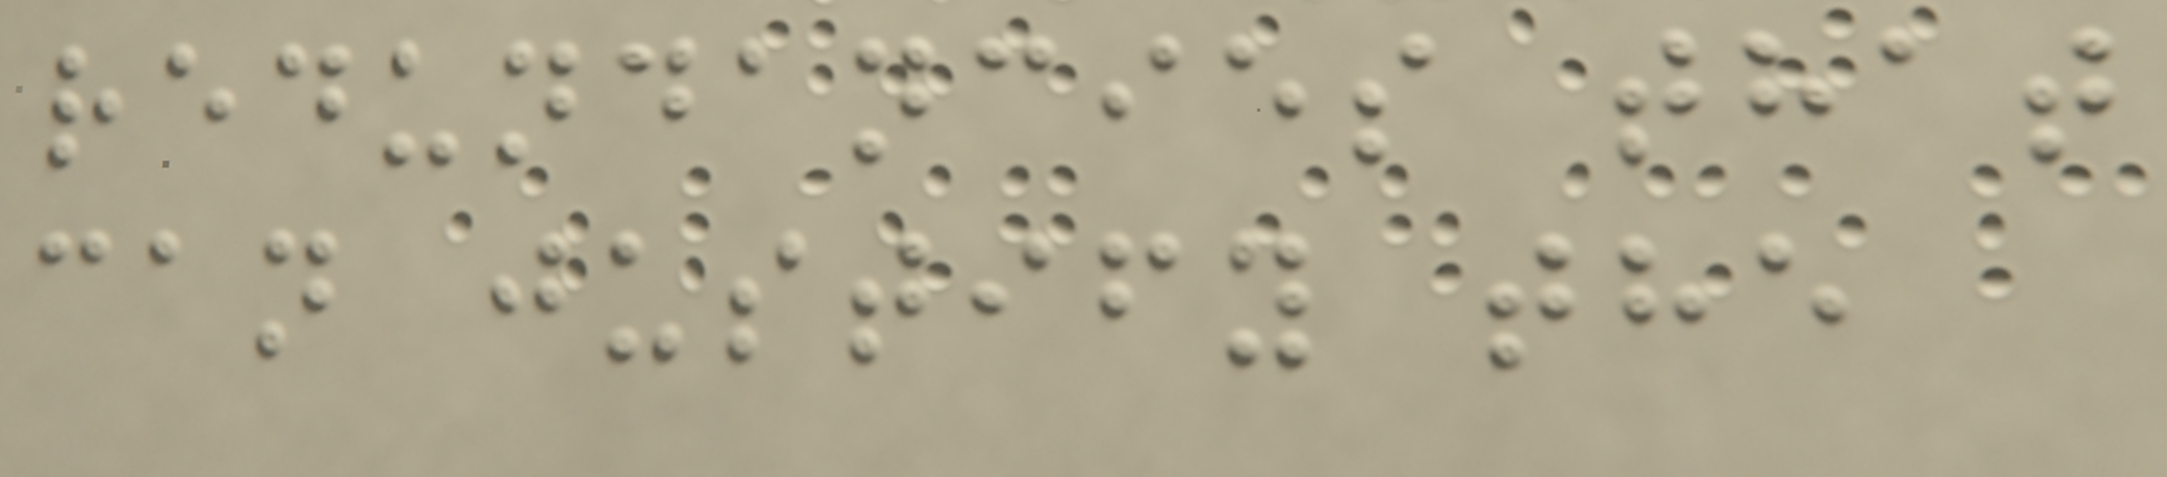redundancies that
can justify the
